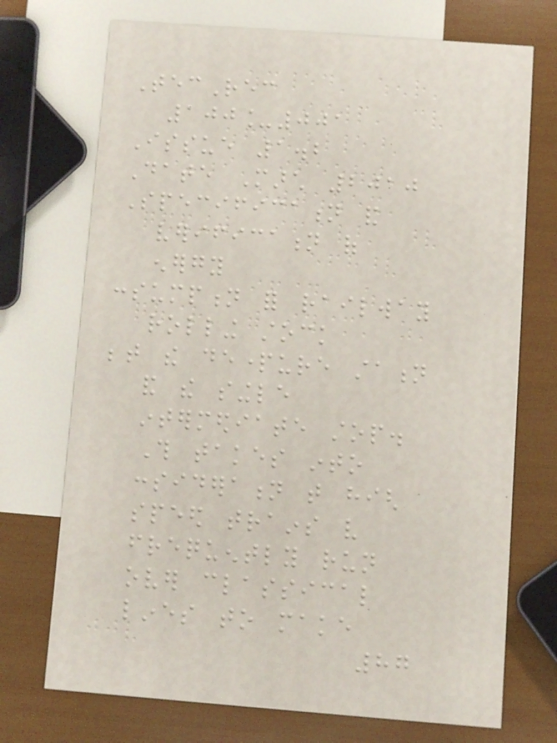TecRec
100_001
Issue 1.2
Date March 2010
Specification and
verification of
energy
consumption for railway
rolling stock
between the departure station
and the single
intermediate stop.
This takes into
consideration that high
speed trains very
frequently run
over classical
lines to make
87
